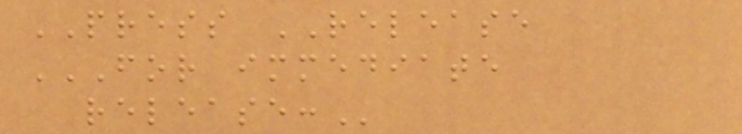PRESS RELEASE
FOR IMMEDIATE
RELEASE:
